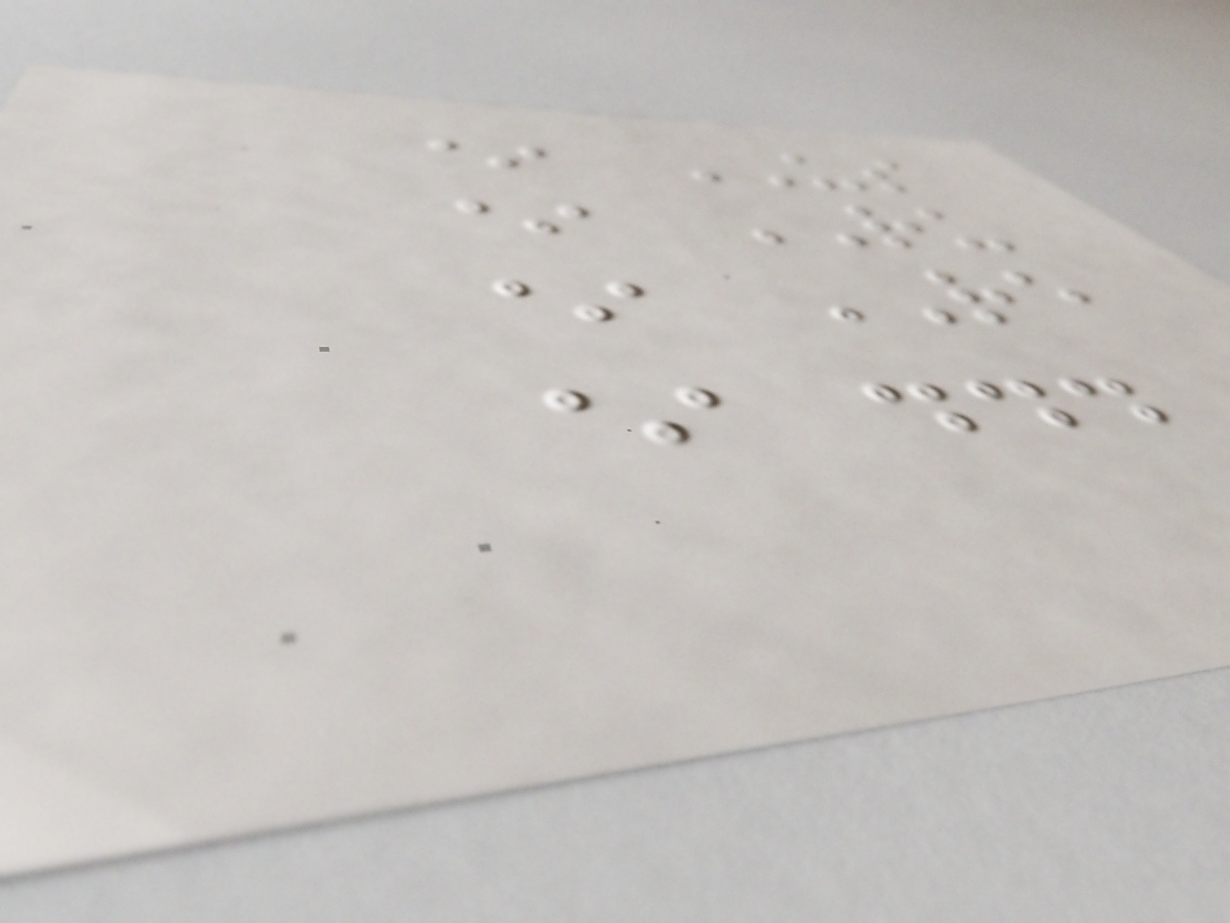* US
* RU
* RE
* ...
